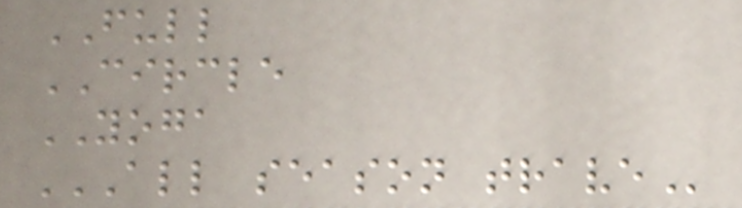FULL
CIRCLE
YOGA
ALL SEASON TRAVE
